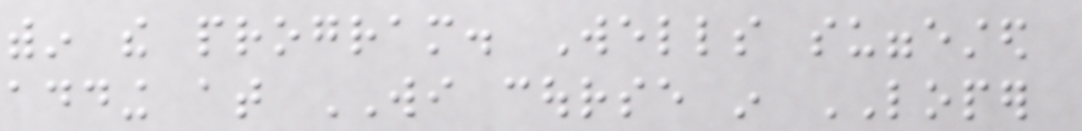within the program. Wells suggested
adding at WI course in LOPER
